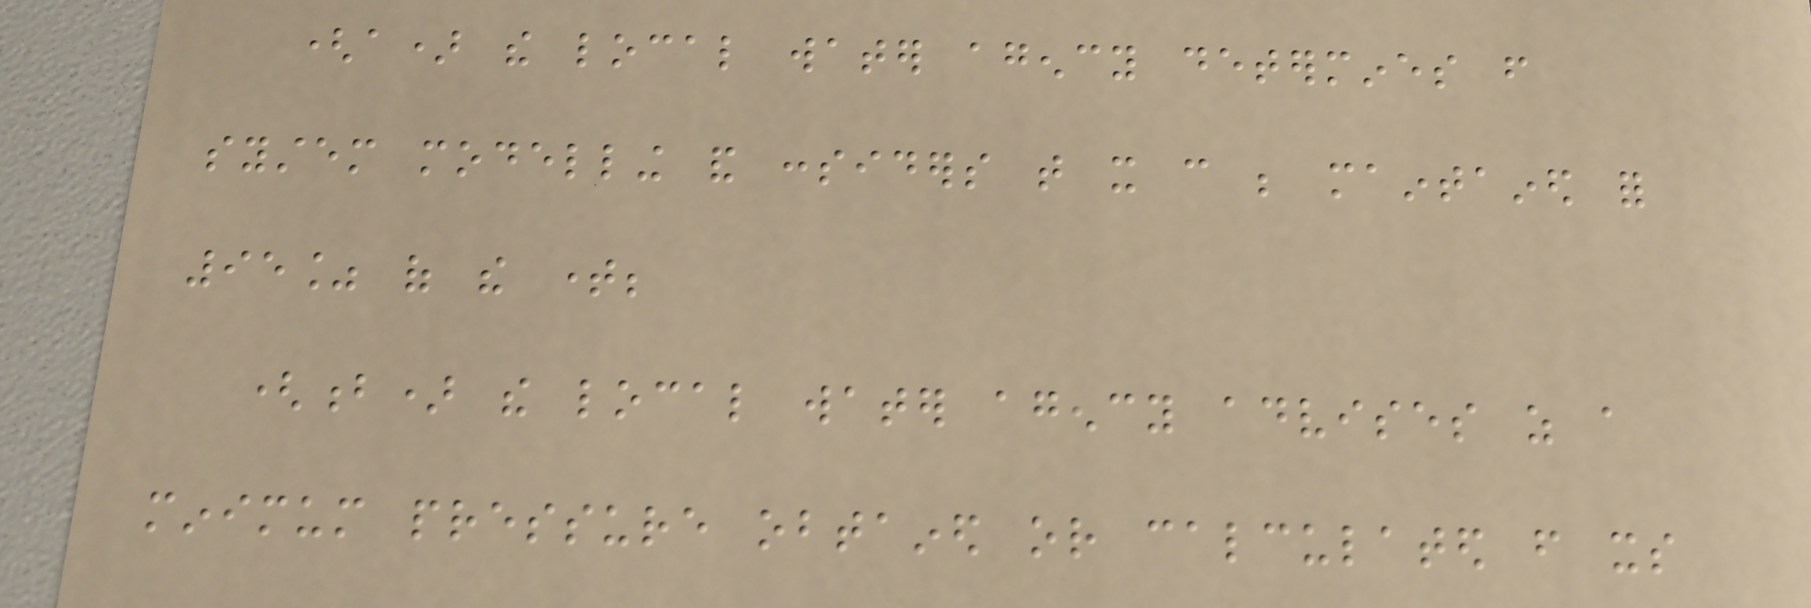(a) the local water agency determines from
system modelling and considers that it can be maintained for
95% of the time;
(b) the local water agency advises as a
minimum pressure obtained or calculated from its
